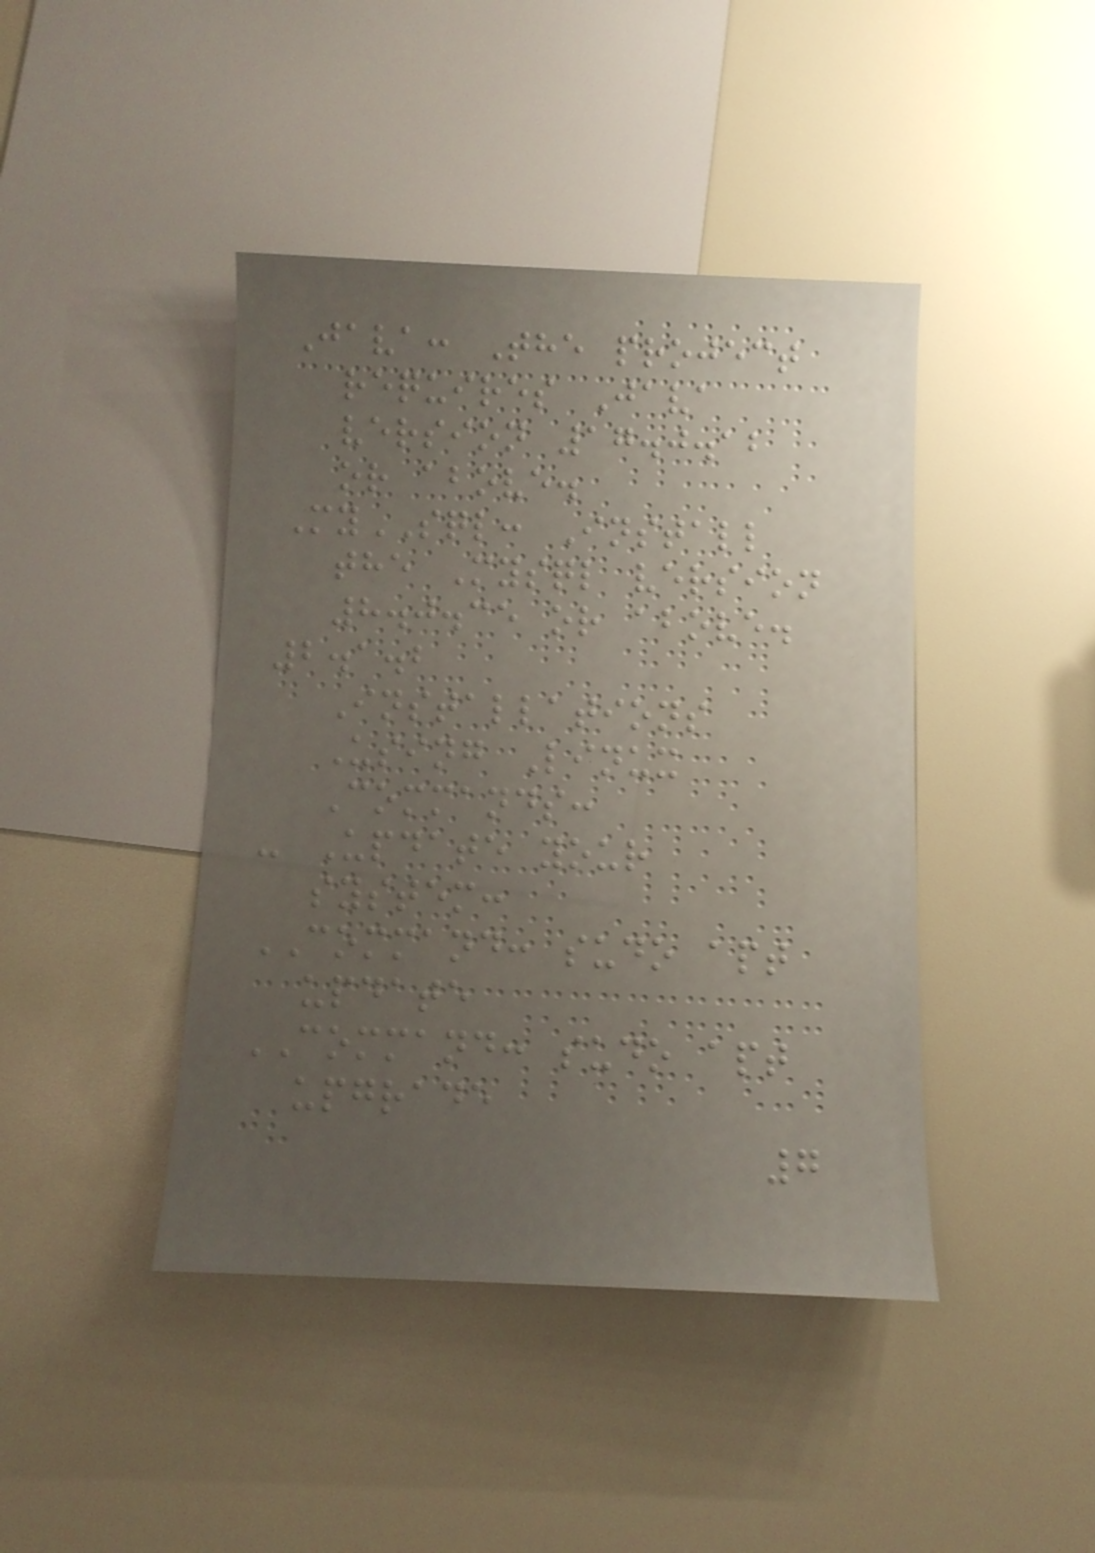Java: The project
requires Java
version 17.0.12
or above.
MySQL: Install
the Mysql version
8.0.35 or above.
2.1.2
Installations
Using Linux
Commands:
- Update your
system:
COMMAND: sudo apt
update
COMMAND: sudo apt
upgrade
7
